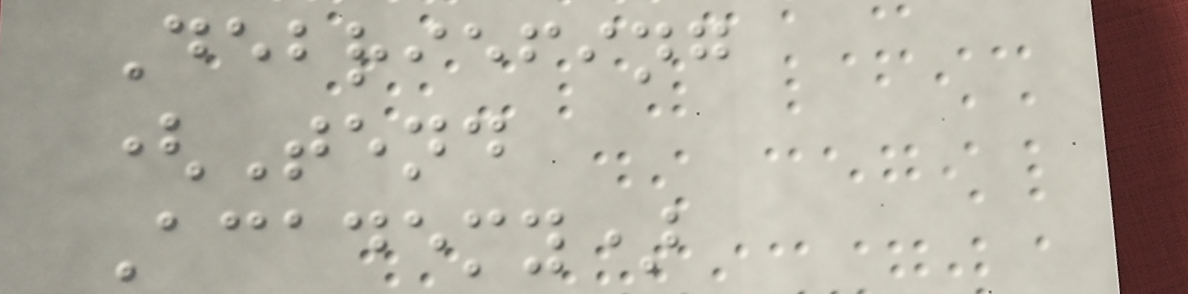Debriefing
(Tend
Academy)
